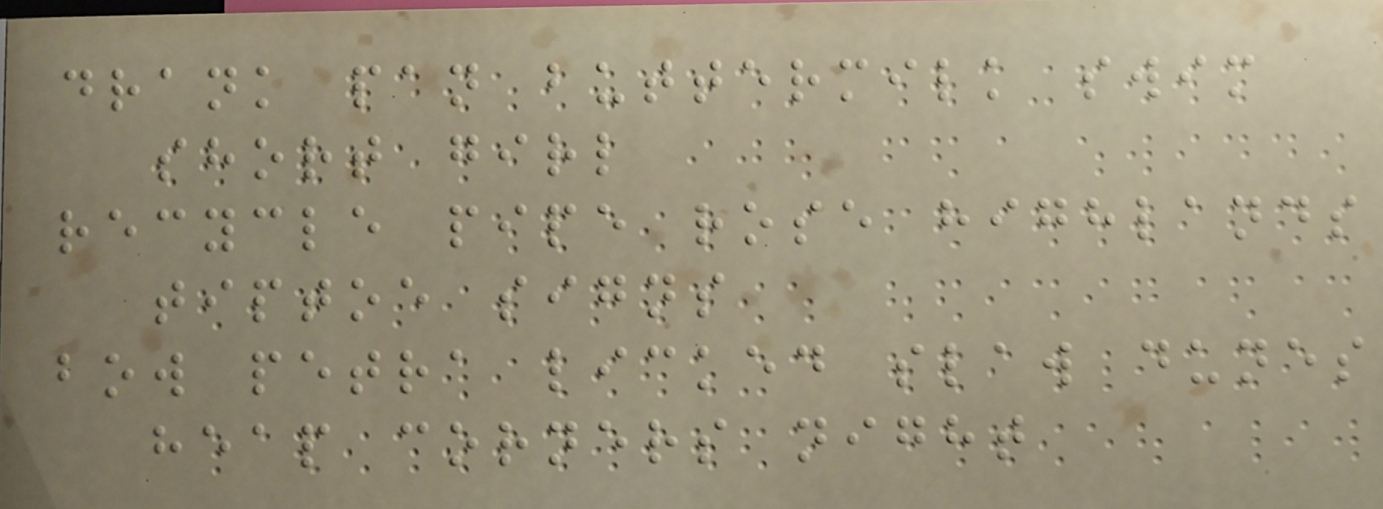drank pan buttermilk swim
short girl
recycle pipe rose highlands
tiptoe signs
bow petra licked slaw dunes
heap corners night
